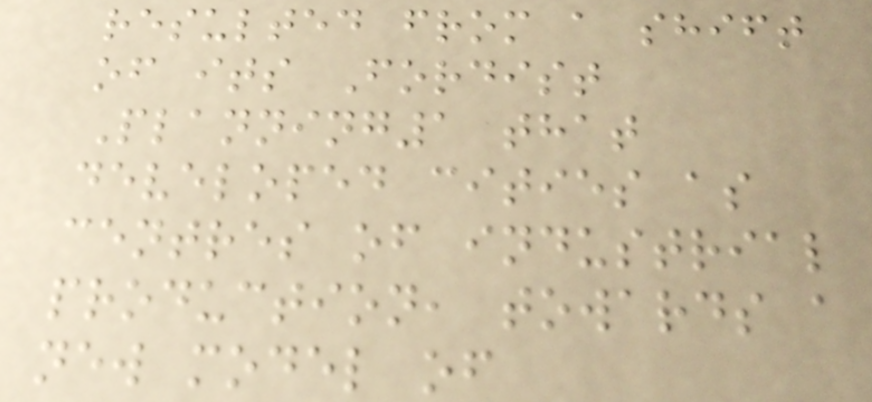resulted from a shift
of its Fordist
Planning1 that
developed cities as
centres of industrial
production, towards a
new model of
